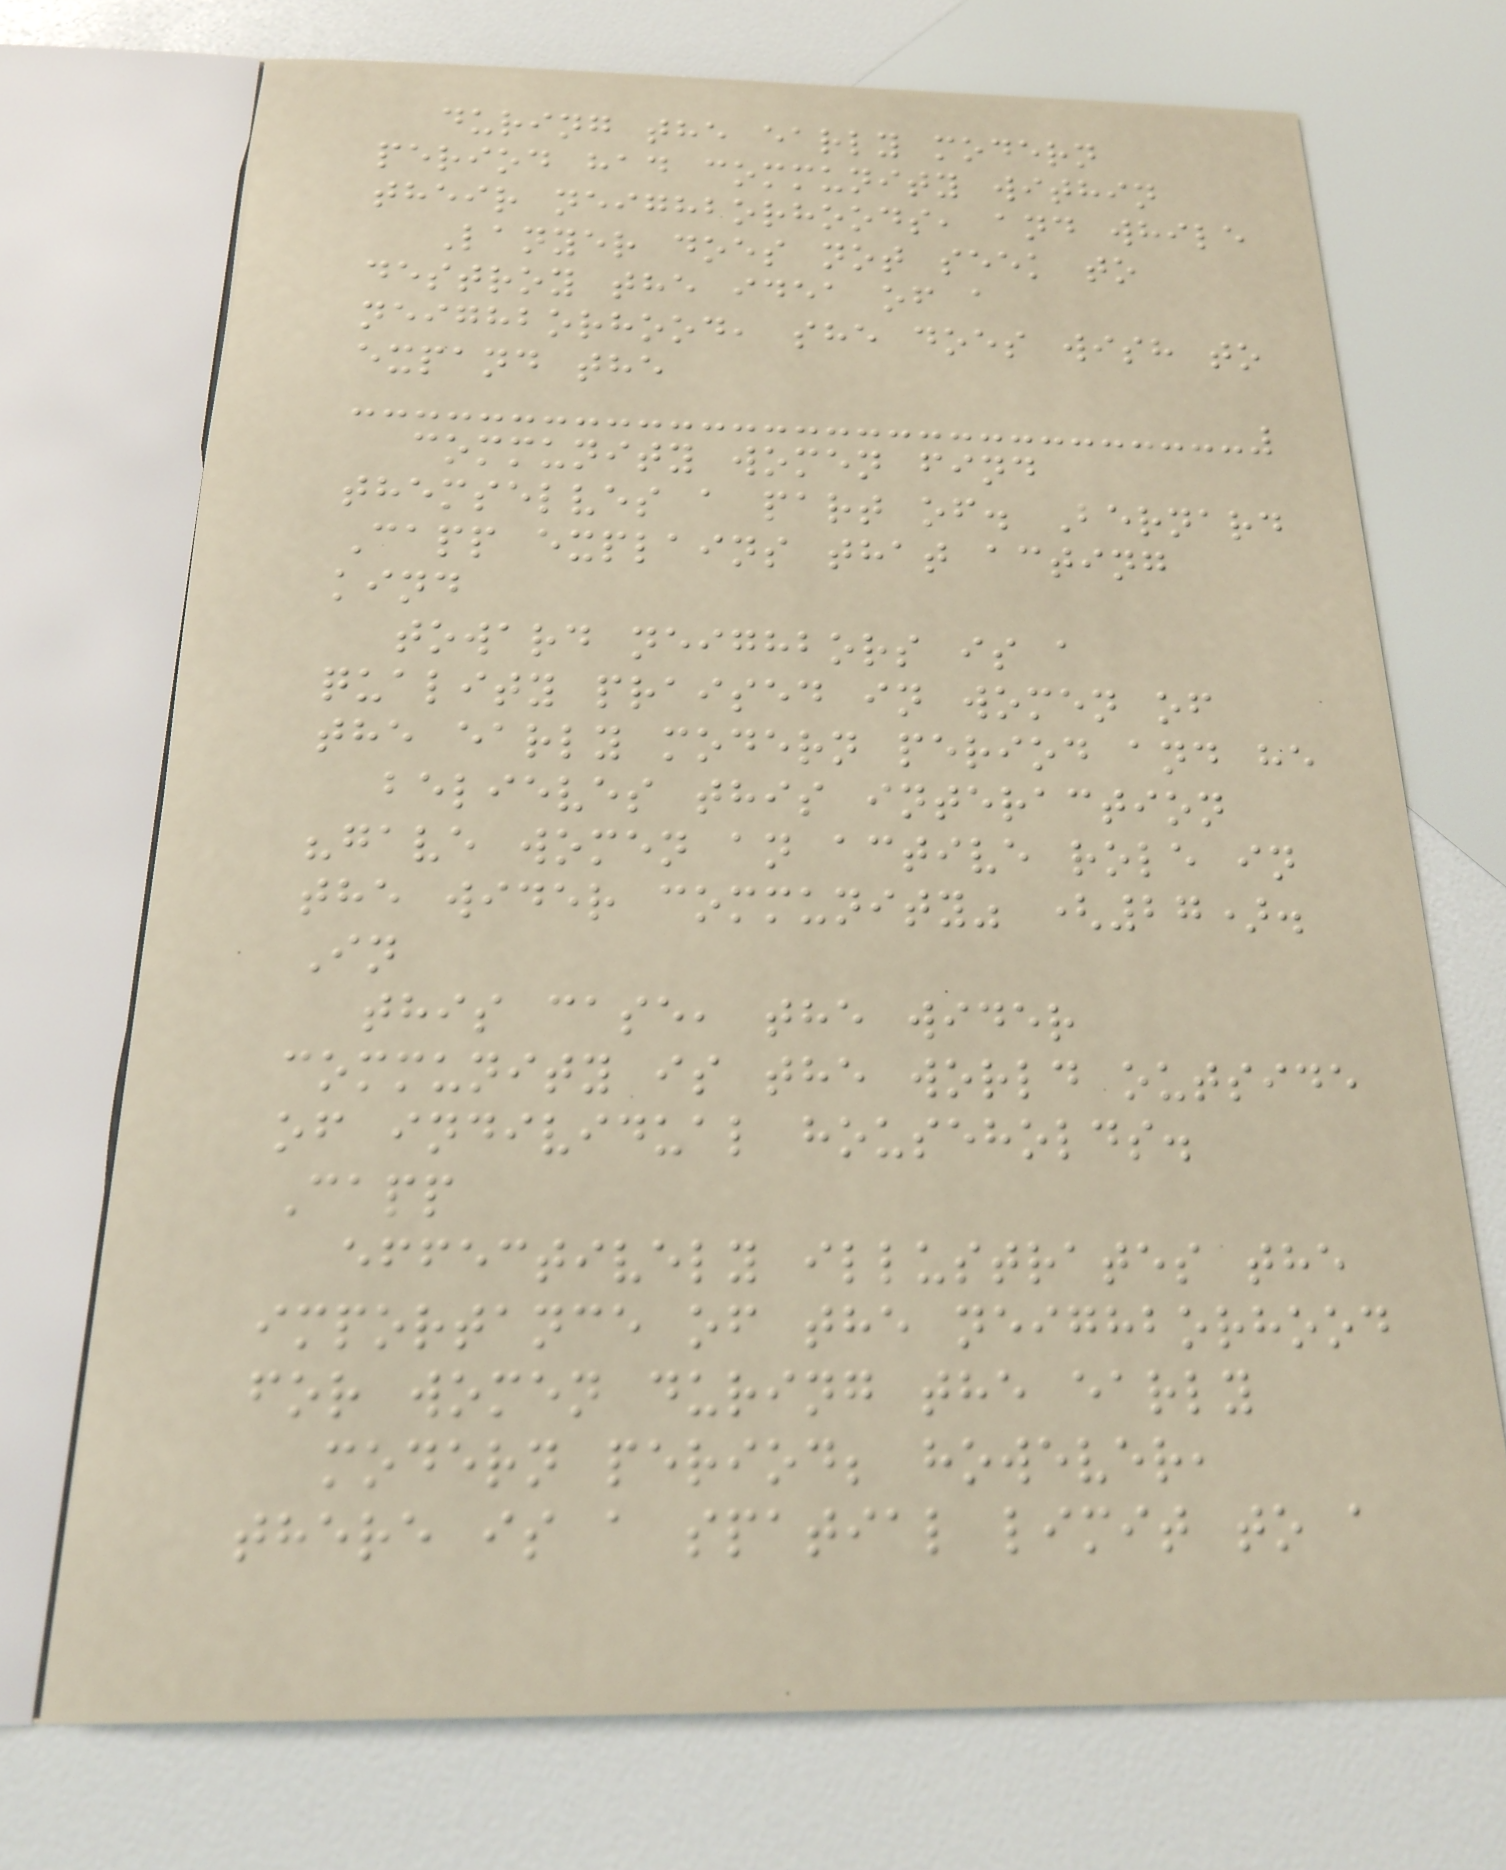during the early modern
period had community within
their neighborhoods, and while
Lanyer does not seek to
destroy the idea of a
neighborhood, she does wish to
expand the
community women find
themselves a part of. Bernard
Capp explains that acting
kind
toward neighbors is a
quality praised in women of
the early modern period and he
believes this interaction
"gave women an active role in
the wider community" (27).
In
this case, the wider
community is the world outside
of individual households.
Capp
effectively illustrates the
importance of the neighborhood
for women during the early
modern period; however,
there is a spatial limit to a
